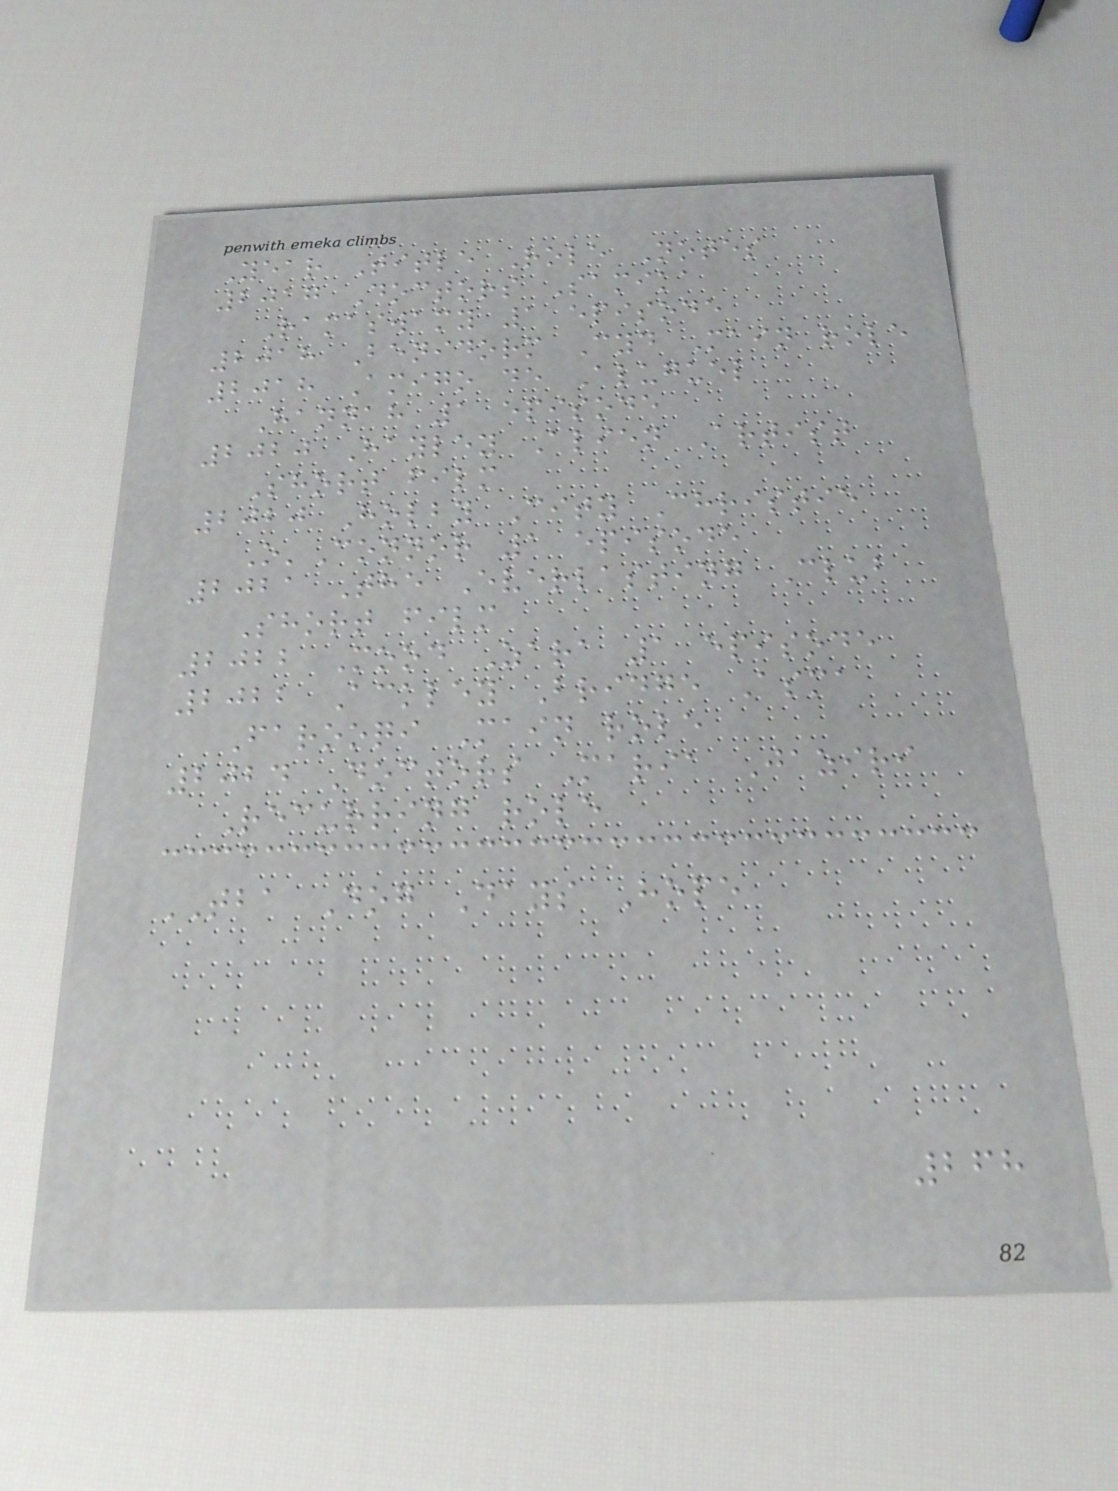Year Title Role Notes
2017 Doctors Samika
Ramaswamy 1 episode
2018 Benidorm Cyd Main role
2018 Amigo de Aluguel
Hannah 1 episode
2020 Hayley Alien Artist
Short film
2020 Holby City Christie
O'Connor 1 episode
2021 The Everlasting Club
Short film
2022 Mood Zara 1 episode
2022 Ackley Bridge Asma
Farooqi Main role
2024 Doctors Maria Jaziri
Recurring role
TBA Dog Days Hope
268
